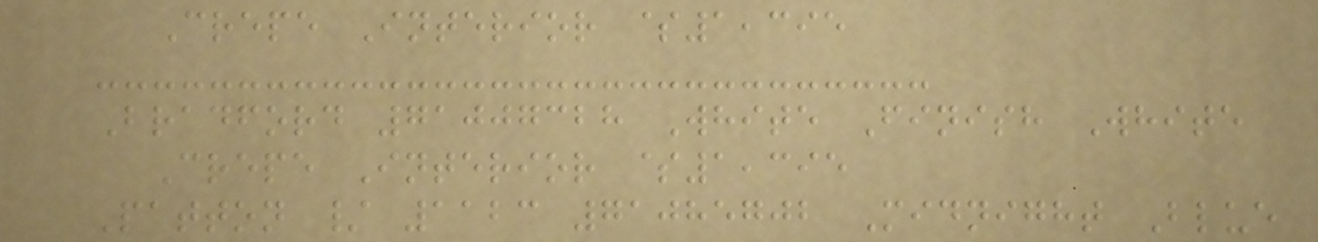Crepe Interior $1,395
Bradford 71007328 White Finish White
Crepe Interior $1,395
Patton / 1123 71085702 Midnight Blue
